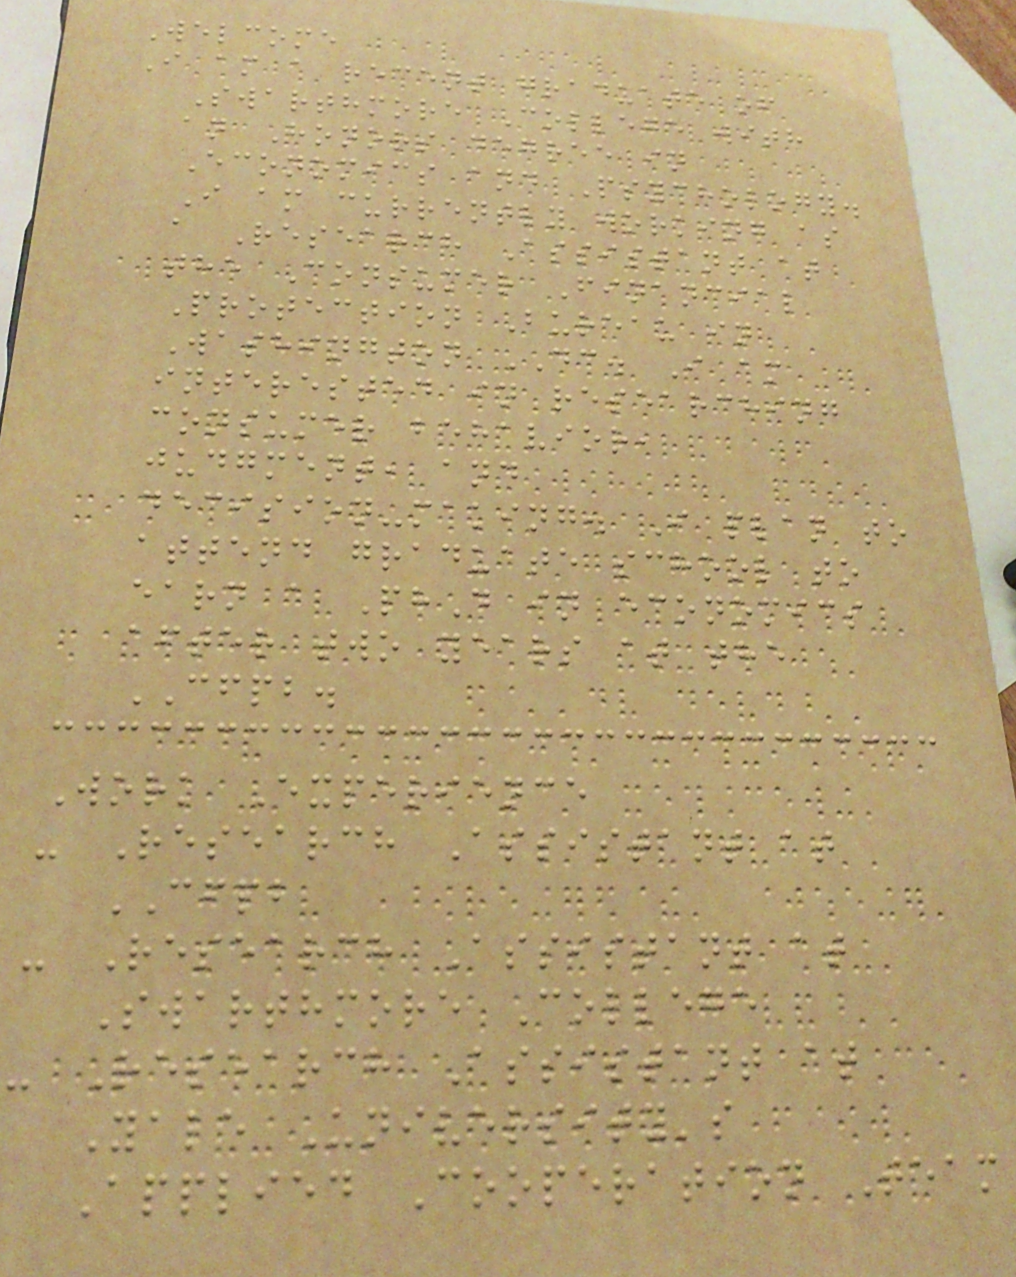Welcome
I am a recent graduate of
Swarthmore College with
an Honors degree in
Economics and Psychology.
I am currently working as
a Research Assistant at
the Consumer Financial
Protection Bureau in
Washington DC. I am
interested in researching
consumer behavior,
judgment, and
decision-making. I plan to
attend graduate school to
earn a PhD in economics
after two years at the
CFPB.
Work Experience
- Research Assistant at
CFPB
- Research Assistant at
Swarthmore College
- Research Assistant at
Yale University's
Applied Cooperation Team
